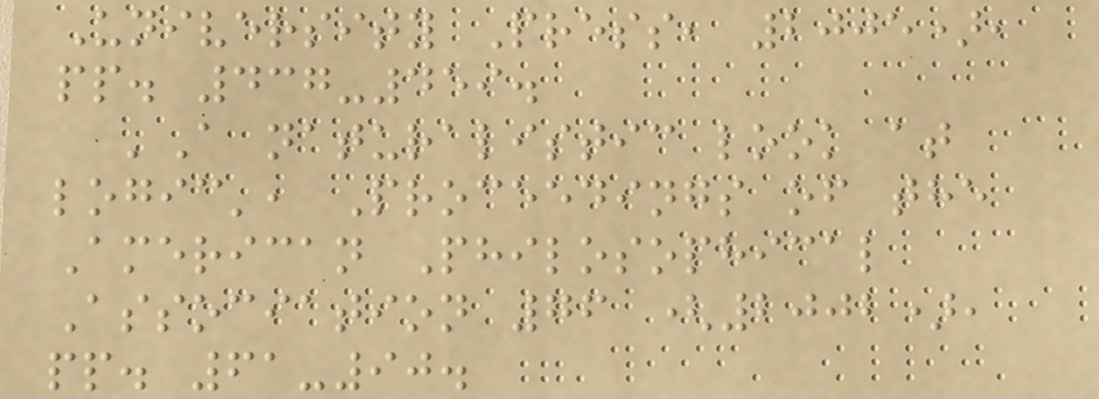University Press, 2005),
pp. 437-459.
'A naturalistic look at
logic', Proceedings of the
American Philosophical
Association 76 (2002),
pp. 61-90.
